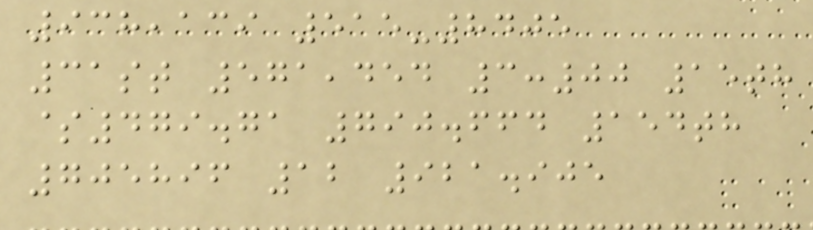938,139 515-8405
31st 571,454 3:00 15th
$479.71 790.664 154th
705896 12 921.905
